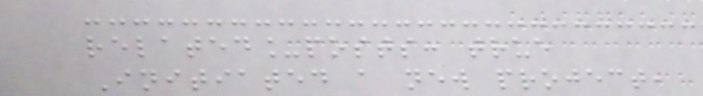related_posts: true
Initiated a new project,
